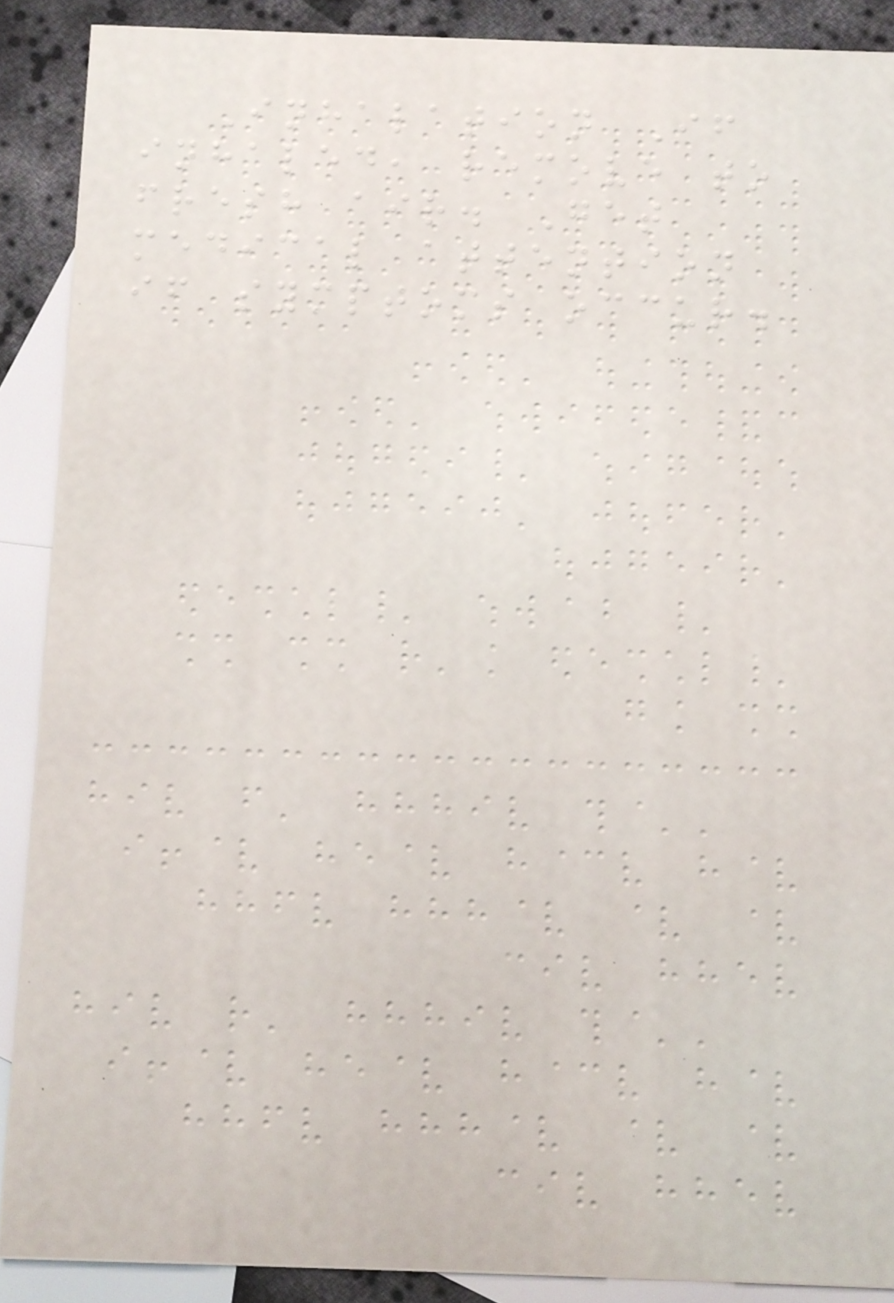Inhalation If
inhaled, remove to
fresh air. Get
medical attention
if symptoms occur.
